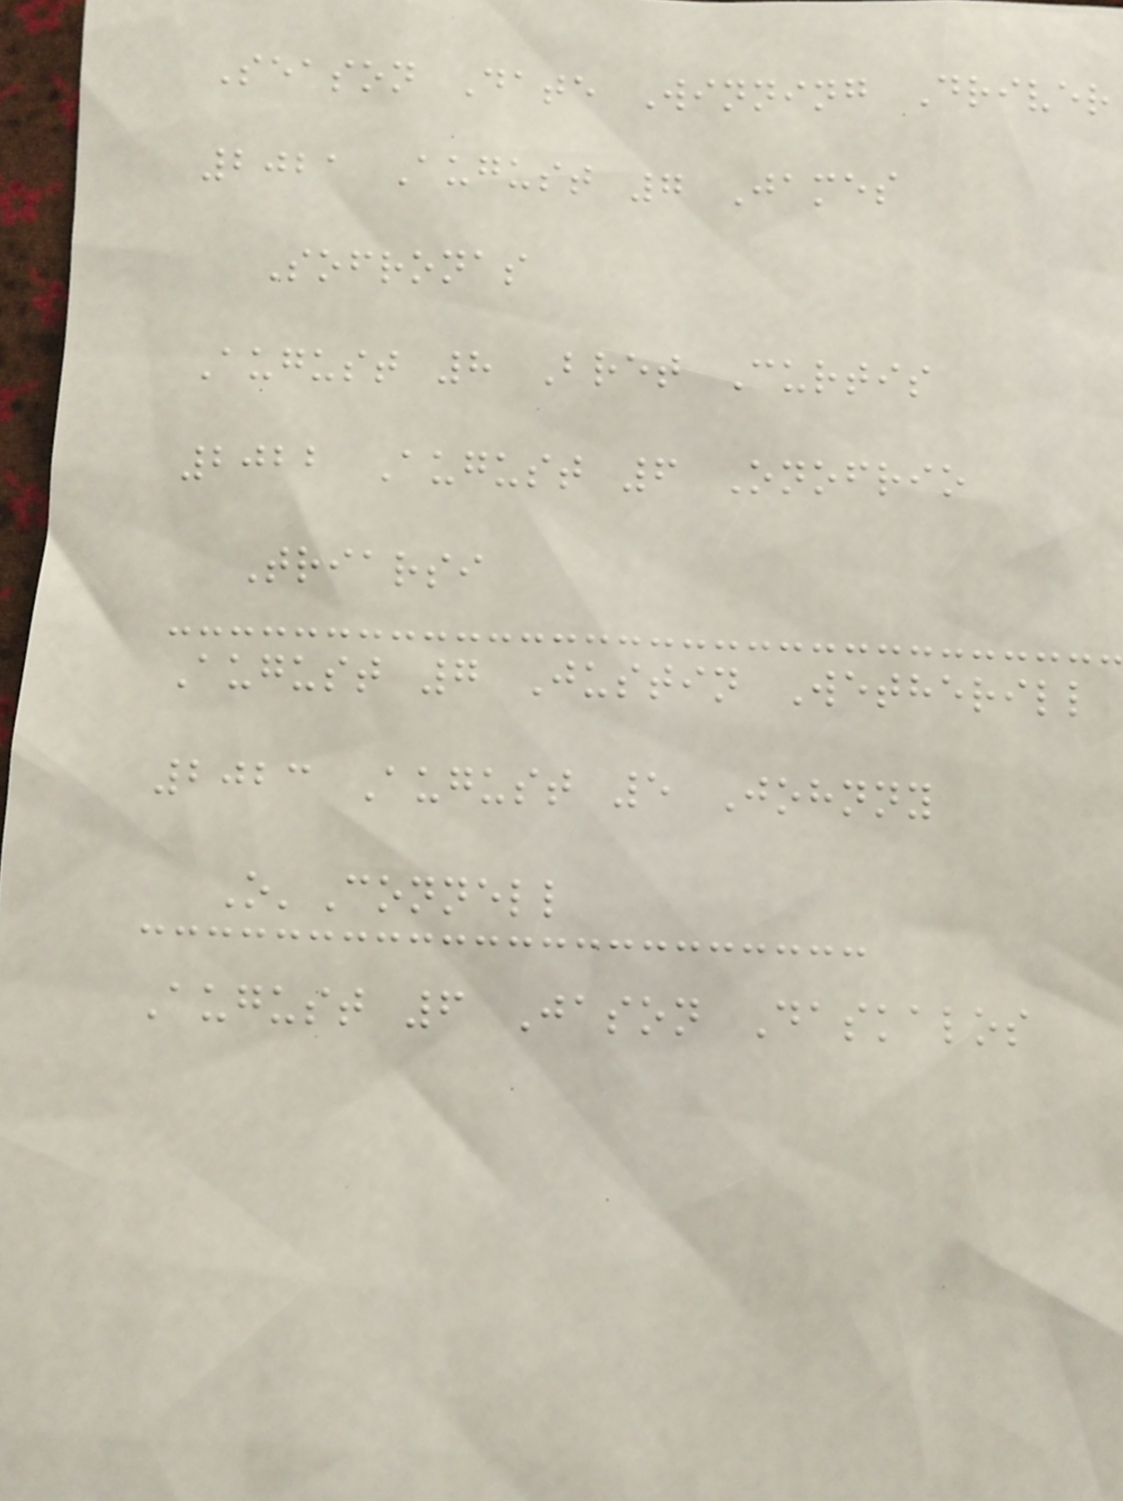Season Date Winning Driver
2021 August 7 James
Sofronas
August 8 Bret Curtis
2022 August 6 Onofrio
Triarsi
August 7 Justin Wetherill
2023 August 5 Johnny
O'Connell
August 6 Jason Daskalos
